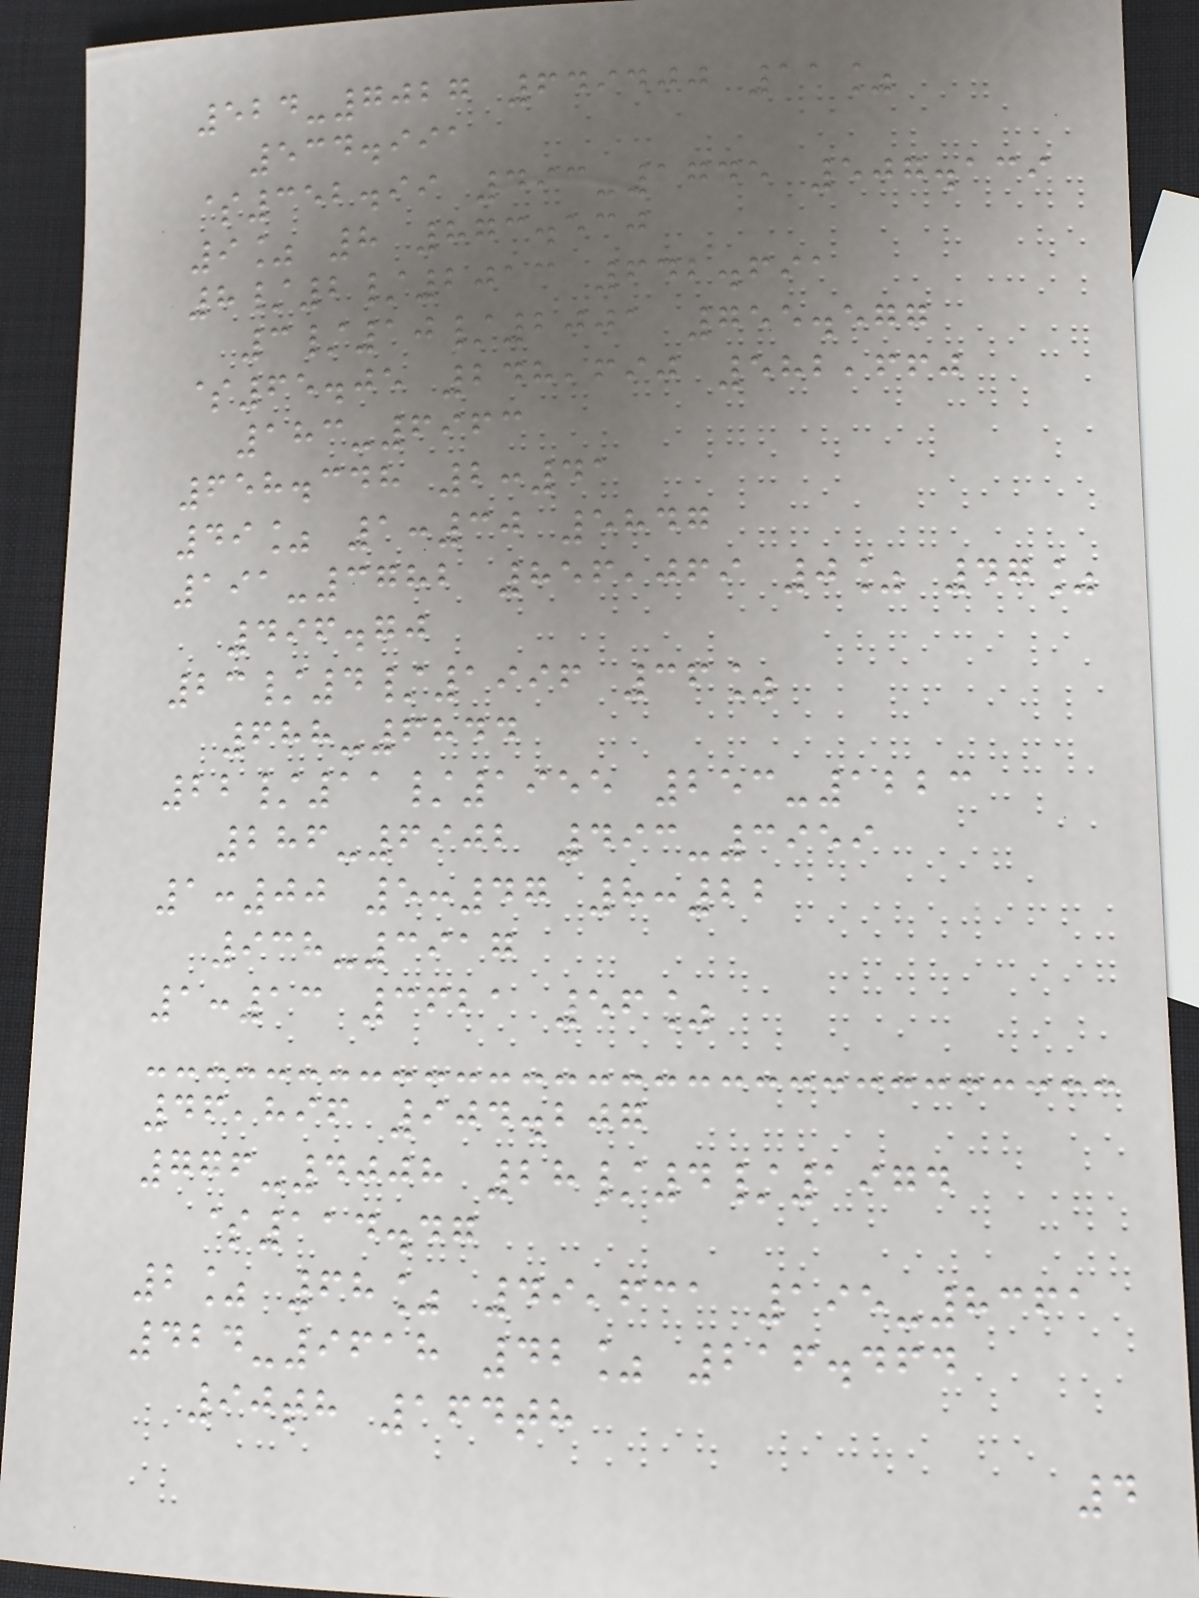524-7027 649400 11%
534.991
$352.99 493-1745 507.139
9% 8 873.530
8/2/2013 642.691
3/10/2001 755.577
$65.05 248,690 582,660
183-6963
658.348 2:41
49% 1:30 5847
191-3782 856,069 0% 47%
496.70
23/4/1996 36%
688-6844
22/11/1955 253-1223
286-6902 493-3959
1:00 5:47 8:22
938-3917
1:13 3621 56%
46,896 904.207
776-4008 28/4/1974
$114.47
2% 68% 49,631 195-8361
424-9618 42% 216.464
90th 164th
4
